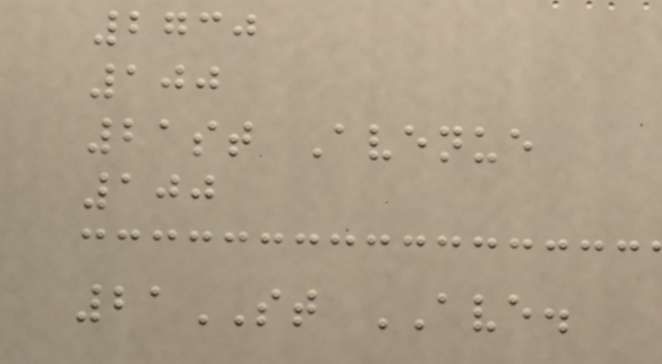2730
100
21st Avenue
100
21ST AVE.
